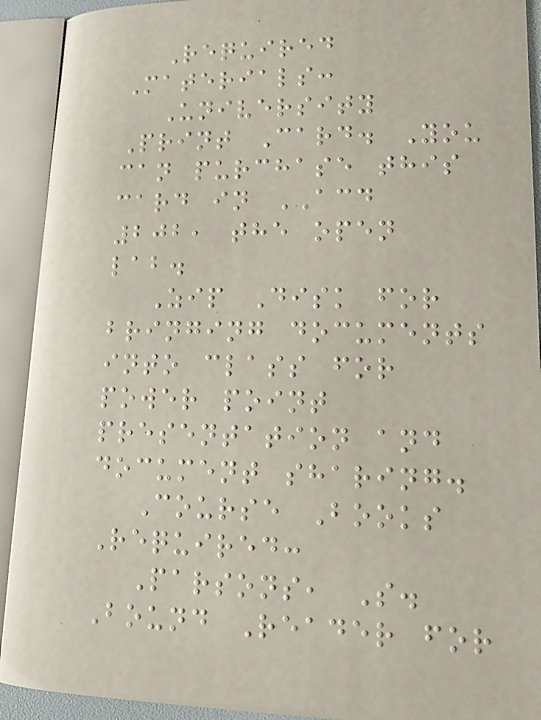Required
Materials:
University
Print Card. You
can purchase this
card in ACD
202, the open
lab.
Zip Disk for
bringing documents
into class for
power point
presentation and
document sharing.
Course Books
Required:
Parsons, S.
Bound Reader for
